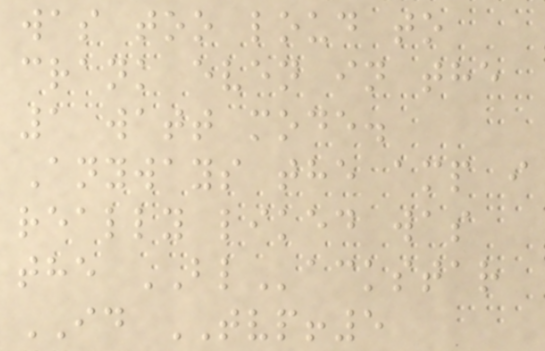was too loud to
crank even in the
1 watt mode.
Anyways the amp i
really liked was
the BLackstar
ID TVP!5
